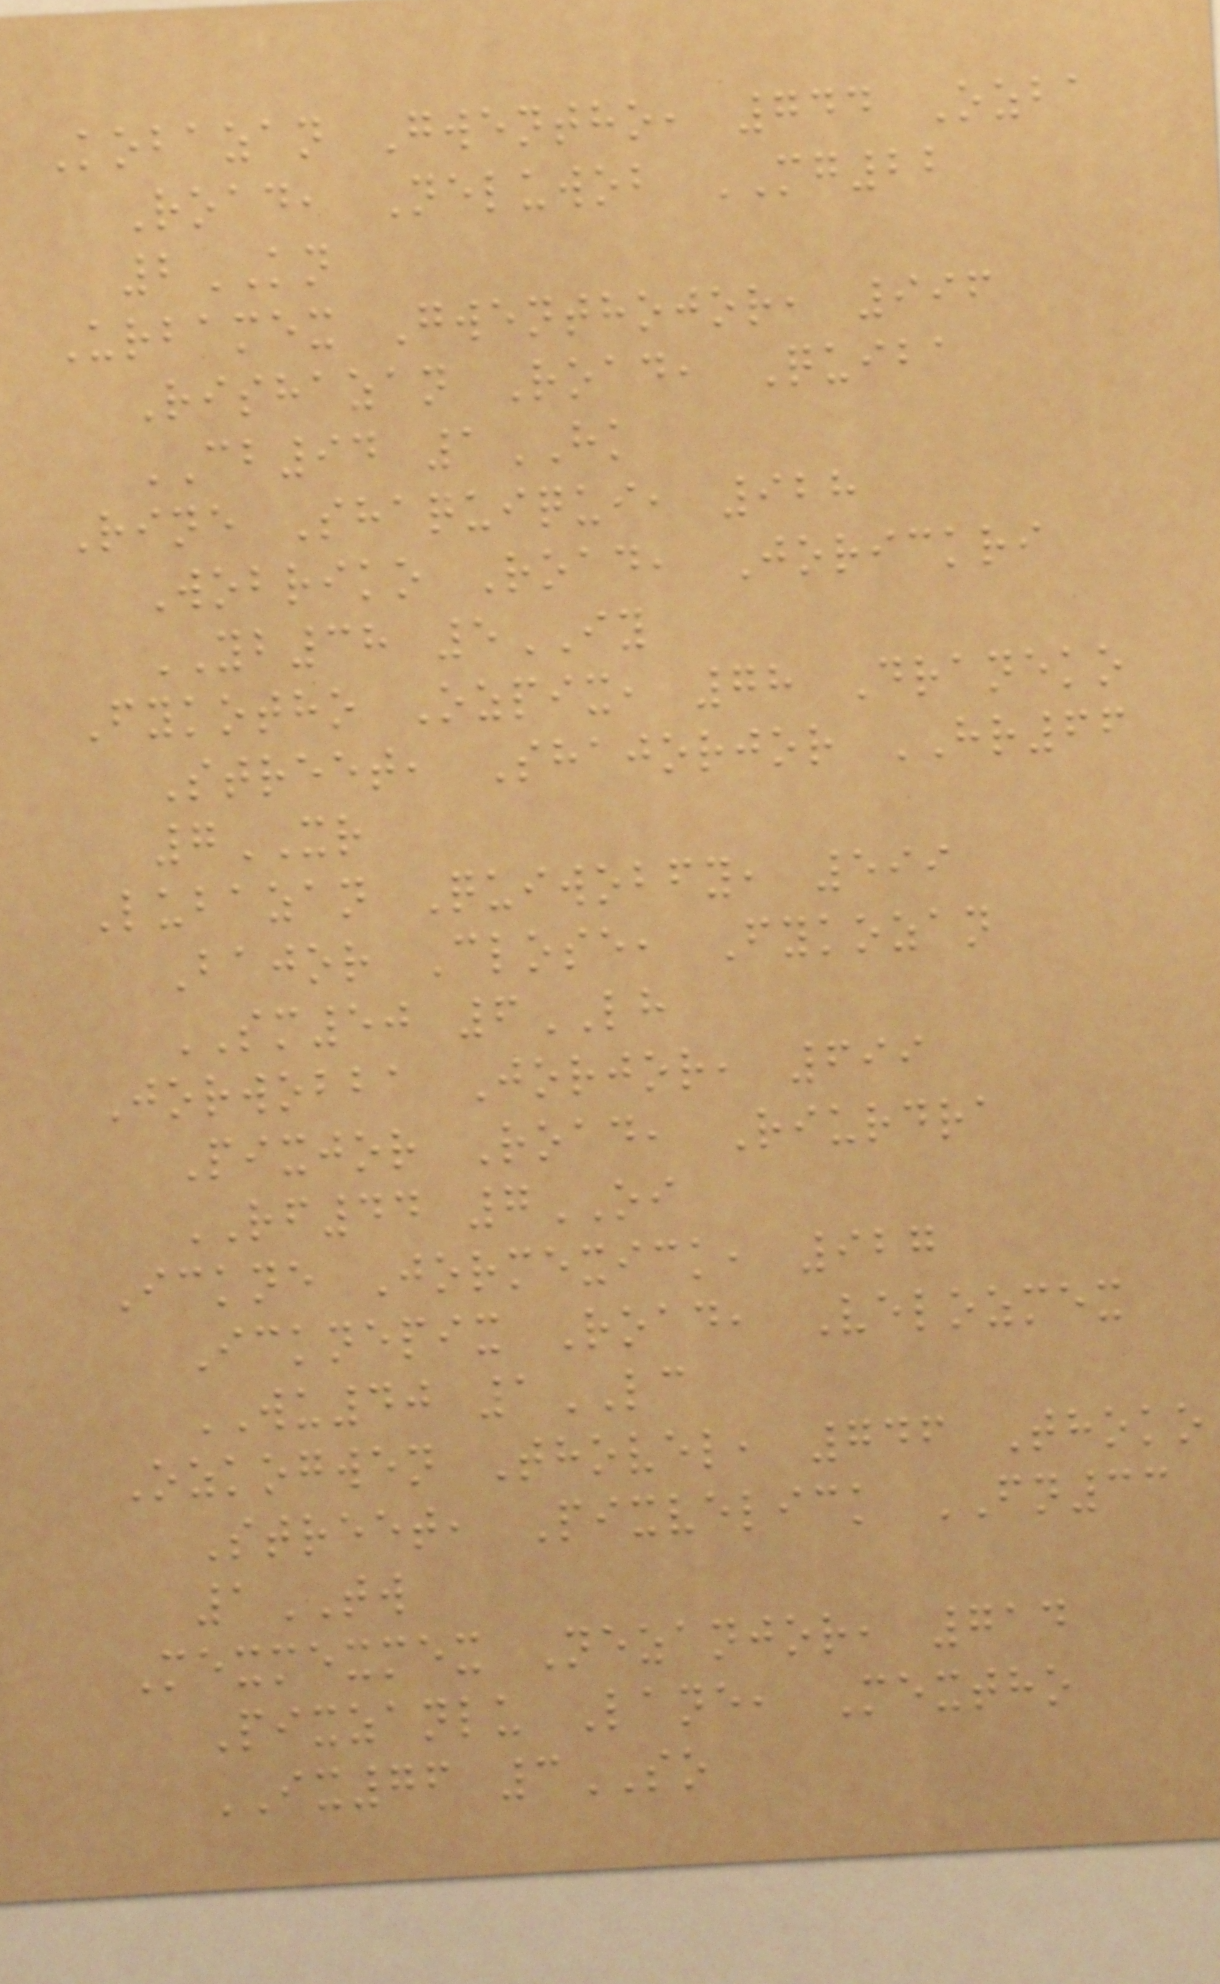Kobazan Gwentho, 744 Ozba
Road, Neluwob MG22
2KN
Urbamex Gwenthojor, 996
Rishazan Road, Quiba
CB94 1HK
Rine Shaquiqui, 928
Wobriko Road, Jorickri
YB38 5IY
Fykotho Ozpix, 78 Draneko
Street, Shajorjor HR66
7XR
Lubazan Quiwobfy, 599
Bajor Close, Fykozan
SM50 6LH
Jorwobba Jorjor, 699
Pixjor Road, Riurdra
RF44 7OI
Ickne Jormexick, 927
Icknepix Road, Velozmex
WU40 1LC
Ozkogwen Thovel, 746 Thoko
Street, Pixvelick FN33
1TW
Mexmexmex Nezanjor, 714
Pixzanlu Lane, Mextho
IX76 3SO
